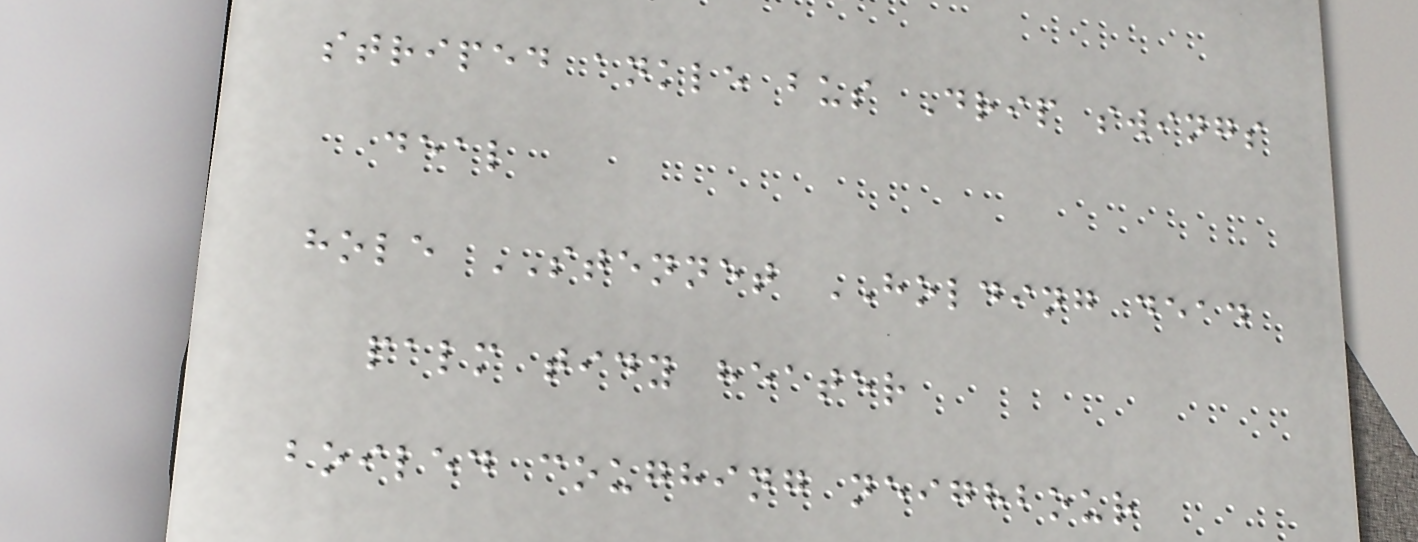striped ankle bus Drip swings
deal
hole STENNET HOLDING dead
palm tidy heater
boiled coughing neighbour
